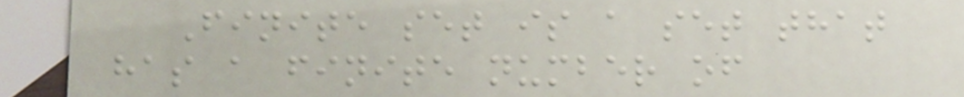Finite set is a set that
has a finite number of
